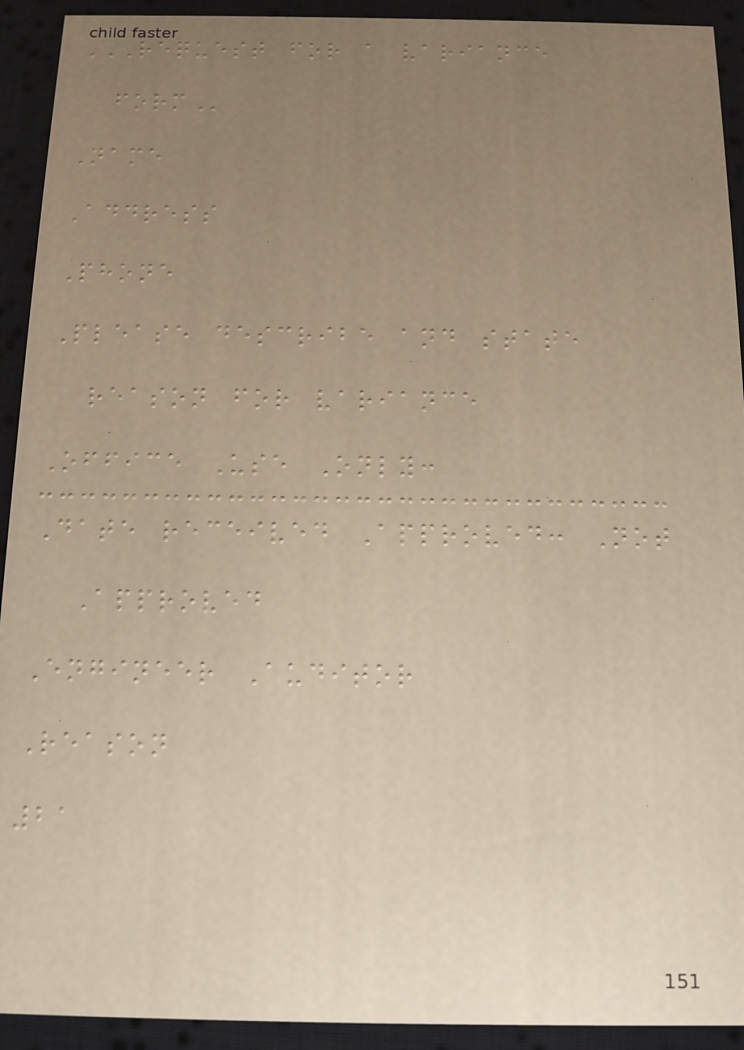REQUEST FOR A VARIANCE
FORM
Name
Address
Phone
Please describe and state
reason for variance
Office Use Only:
Date received Approved: Not
Approved
Engineer Auditor
Reason
21
